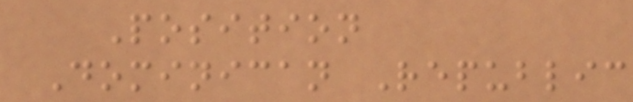Position
Dominican Republic
